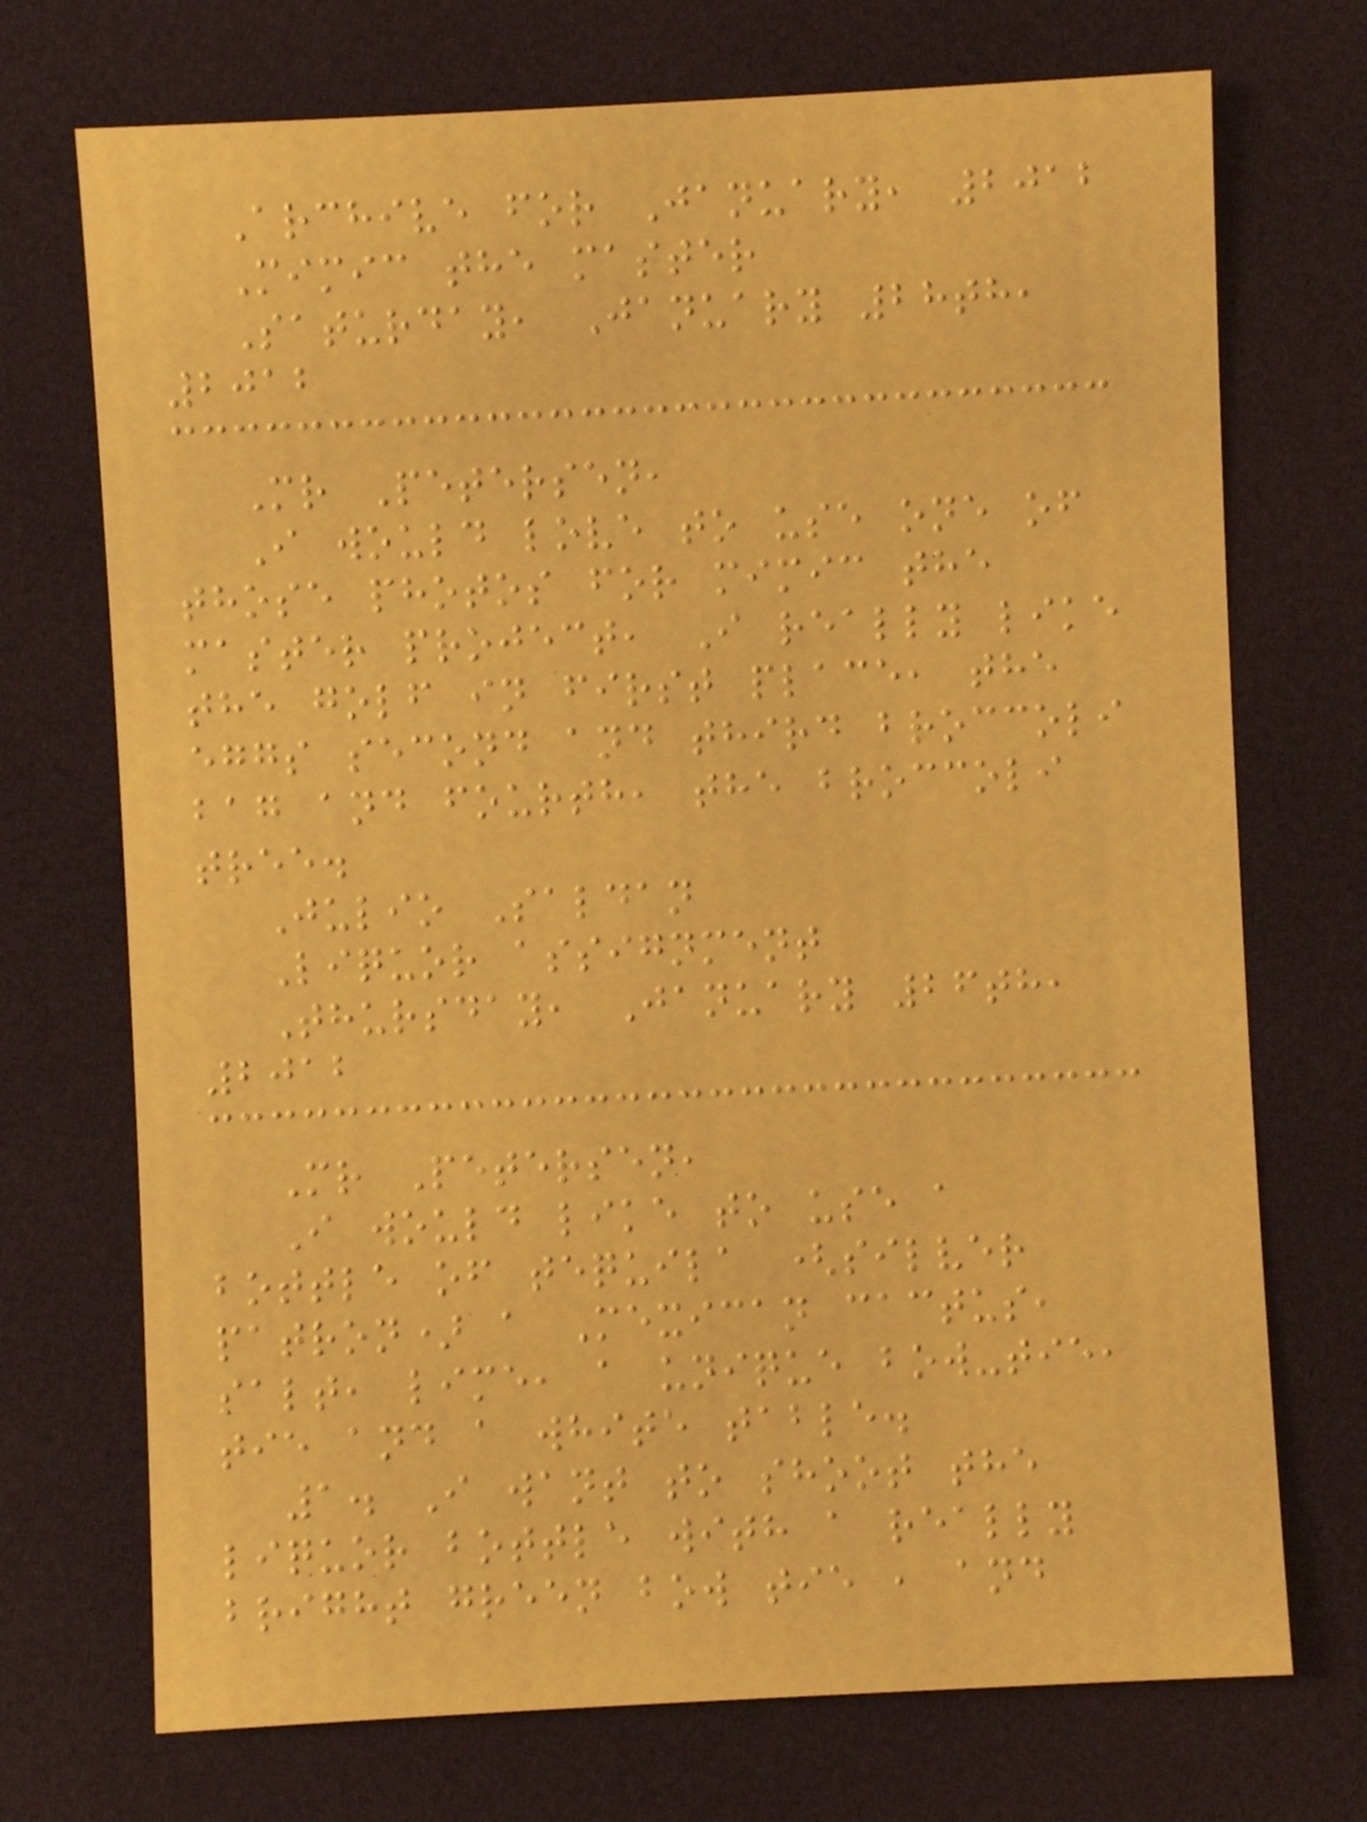Archive for January, 2012
Mimic the master
Saturday, January 28th,
2012
Mr Petersen,
I would love to use one of
those photos for mimic the
master project, I really like
the golf in first place, the
eggs second and third broccoli
bag and fourth, the broccoli
tree.
Julio Saldan
Liquor assignment
Thursday, January 26th,
2012
Mr Petersen,
I would like to use a
bottle of tequila (silver
patron) a Mexican cactus,
salt, lime, a unique bow-tie,
tie and a white table.
1. I want to shoot the
liquor bottle with a really
bright green bow tie , and
